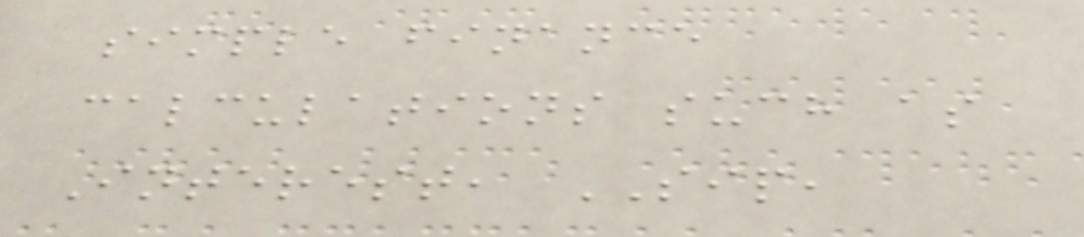simple finance
calculations such as
Interest, SIP,
